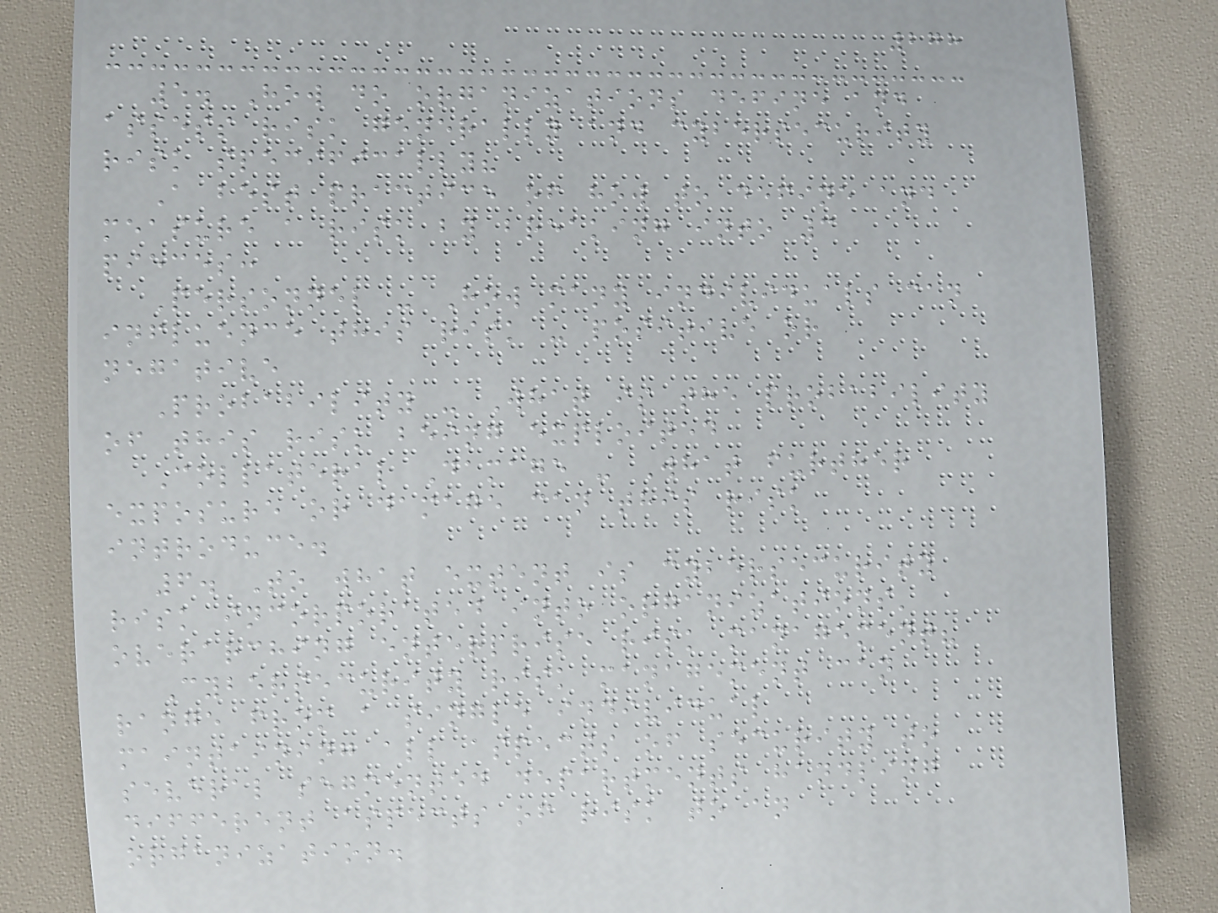278
5. How do organizations define and
assess risk generally and cybersecurity
risk specifically?
A best practice of how to define and
measure a risk by breaking into 3
pieces:
Personnel - How many individuals can
influence this risk - positive or
negative
Probability - What is the probability
of this risk being exploited
Collateral Damage - What further
exposure or damage can this risk
introduce.
6. To what extent is cybersecurity
risk incorporated into organizations'
overarching enterprise risk management?
Cybersecurity risk management can
range from a single individual
maintaining all aspects of security to
several segmented departments handling
different aspects of risk to an
organization.
